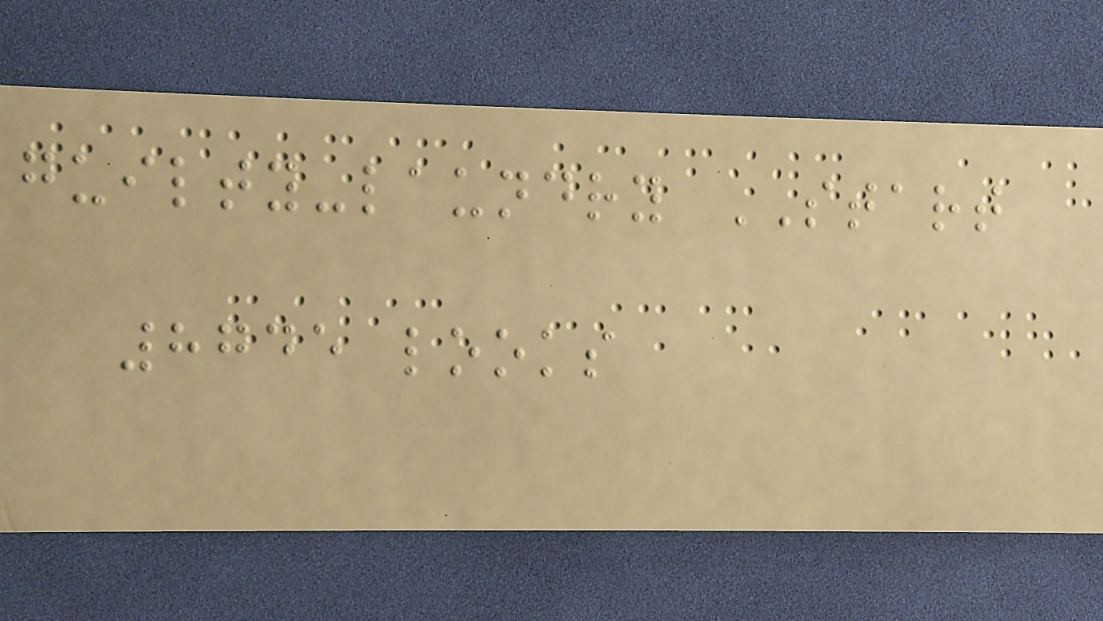guilty-laundry START
8745 looks
